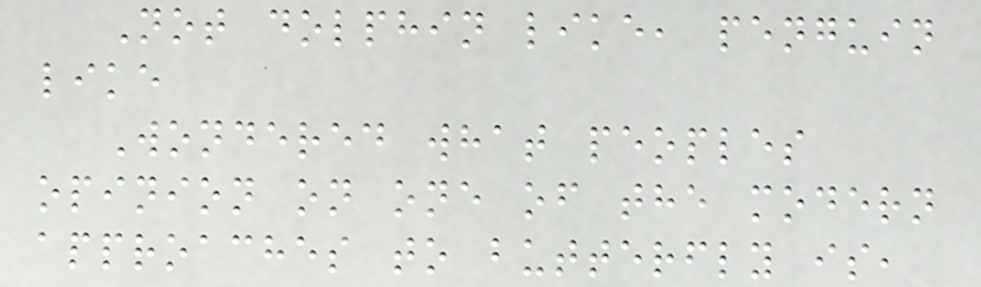Not dolphin like, penguin
like
Wondered what peoples
opinion on one of the modern
approaches to butterfly is,
